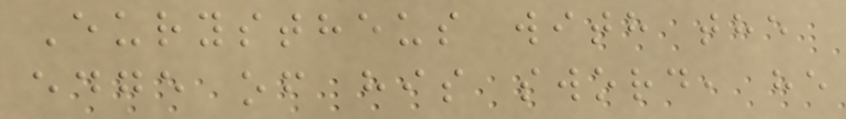Eurystheus with the
edge of his sword, he
